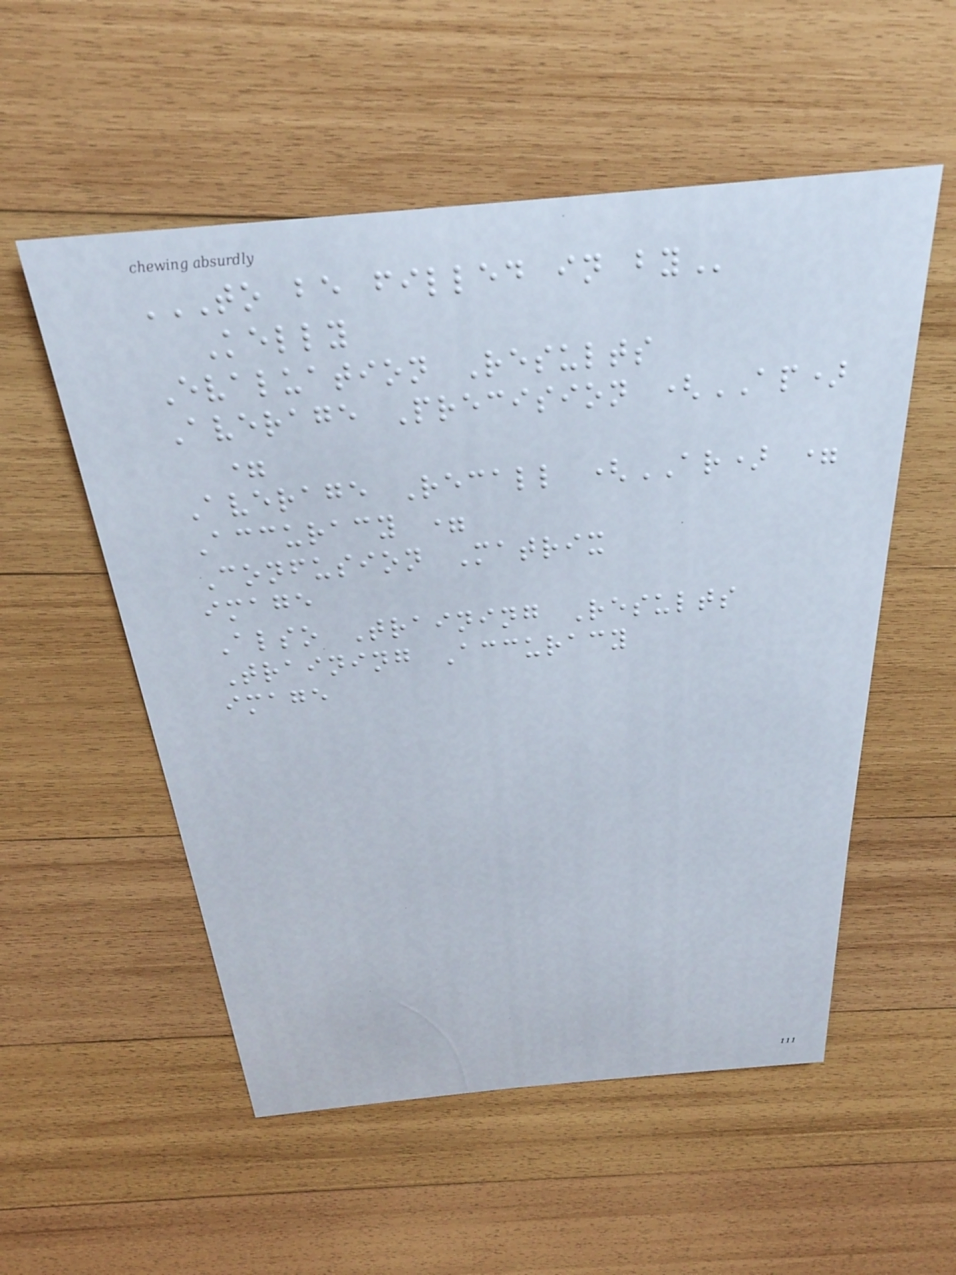TO BE FILLED IN BY
Kelly
Evaluation Results
Average Precision (AP)
=
Average Recall (AR) =
Accuracy =
Confusion Matrix
image
Also Training Results
Training Accuracy
image
